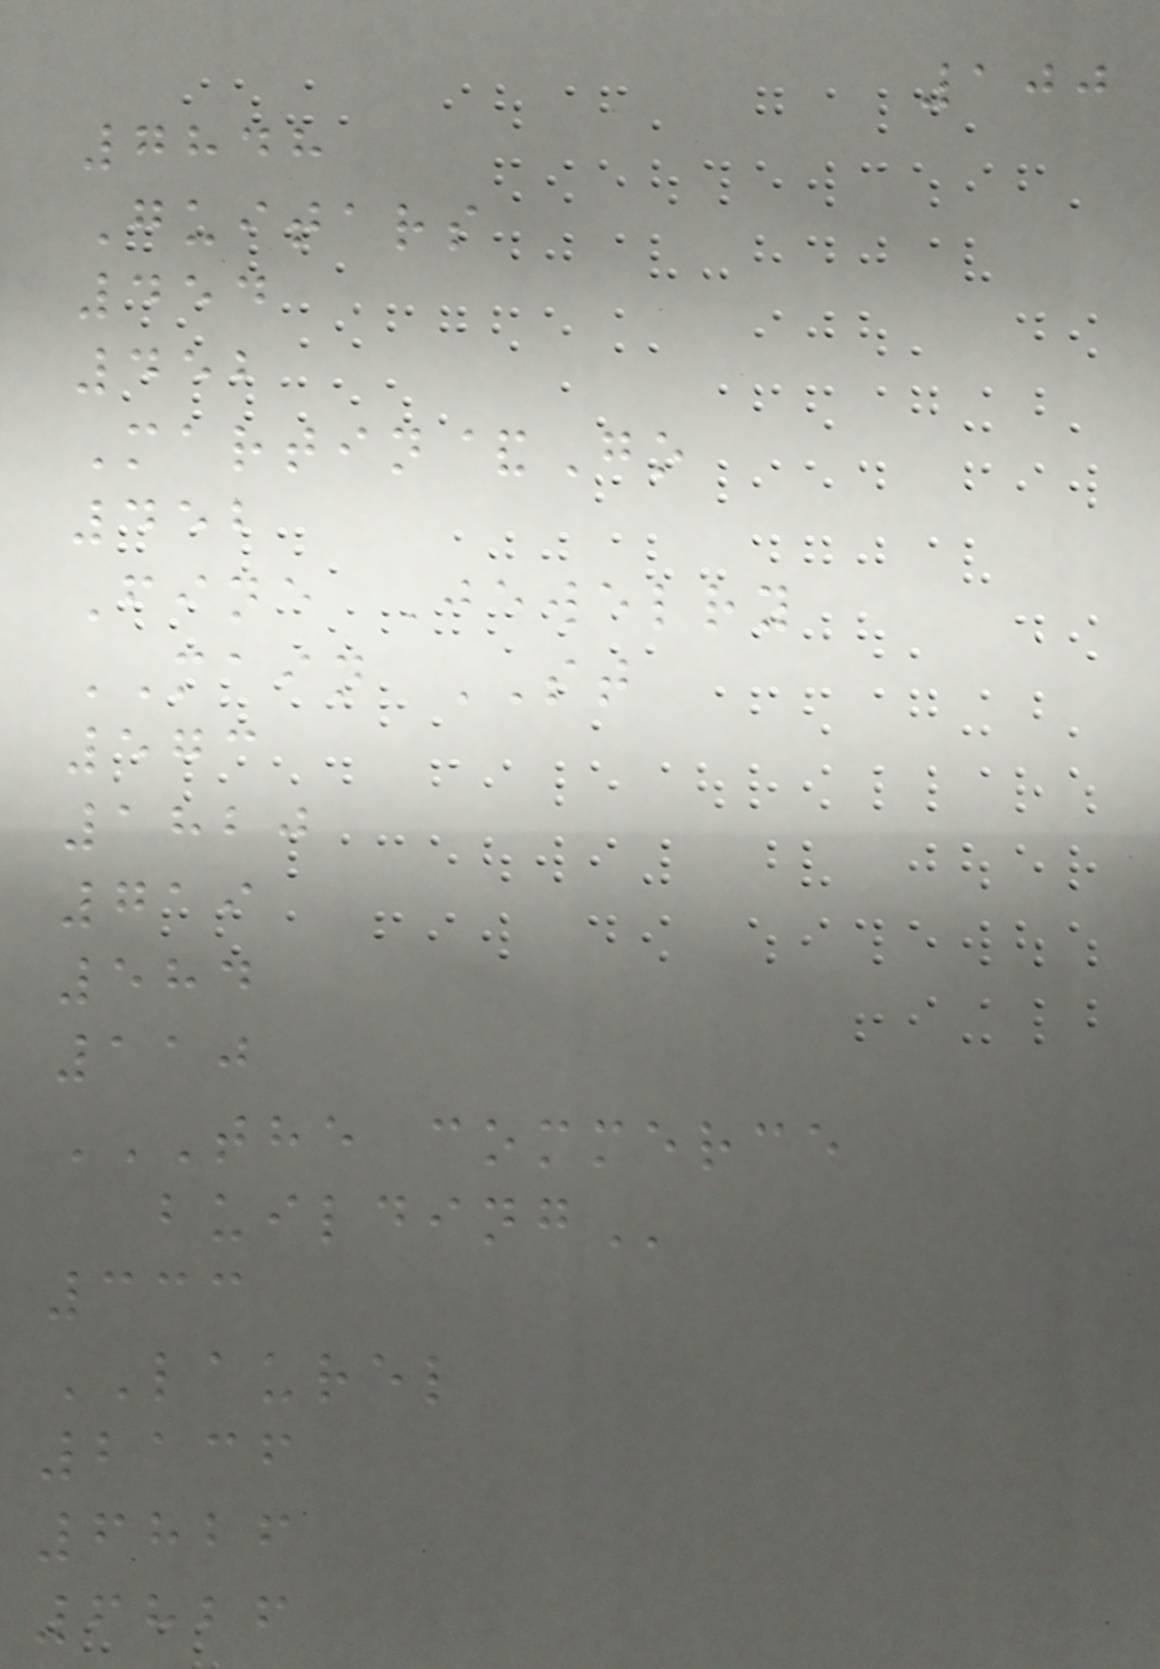100
7848
Guitars
454
452
Martin&Go
452
Fine Jewelry
MAIN ST
573
1820
719
584
110
THE COMMERCE
BUILDING
333
LAUREL
2136
6826
6826
